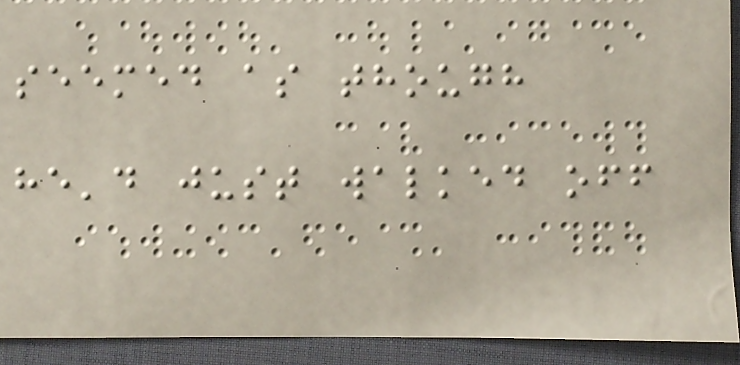seemed as though
he'd just walked off
